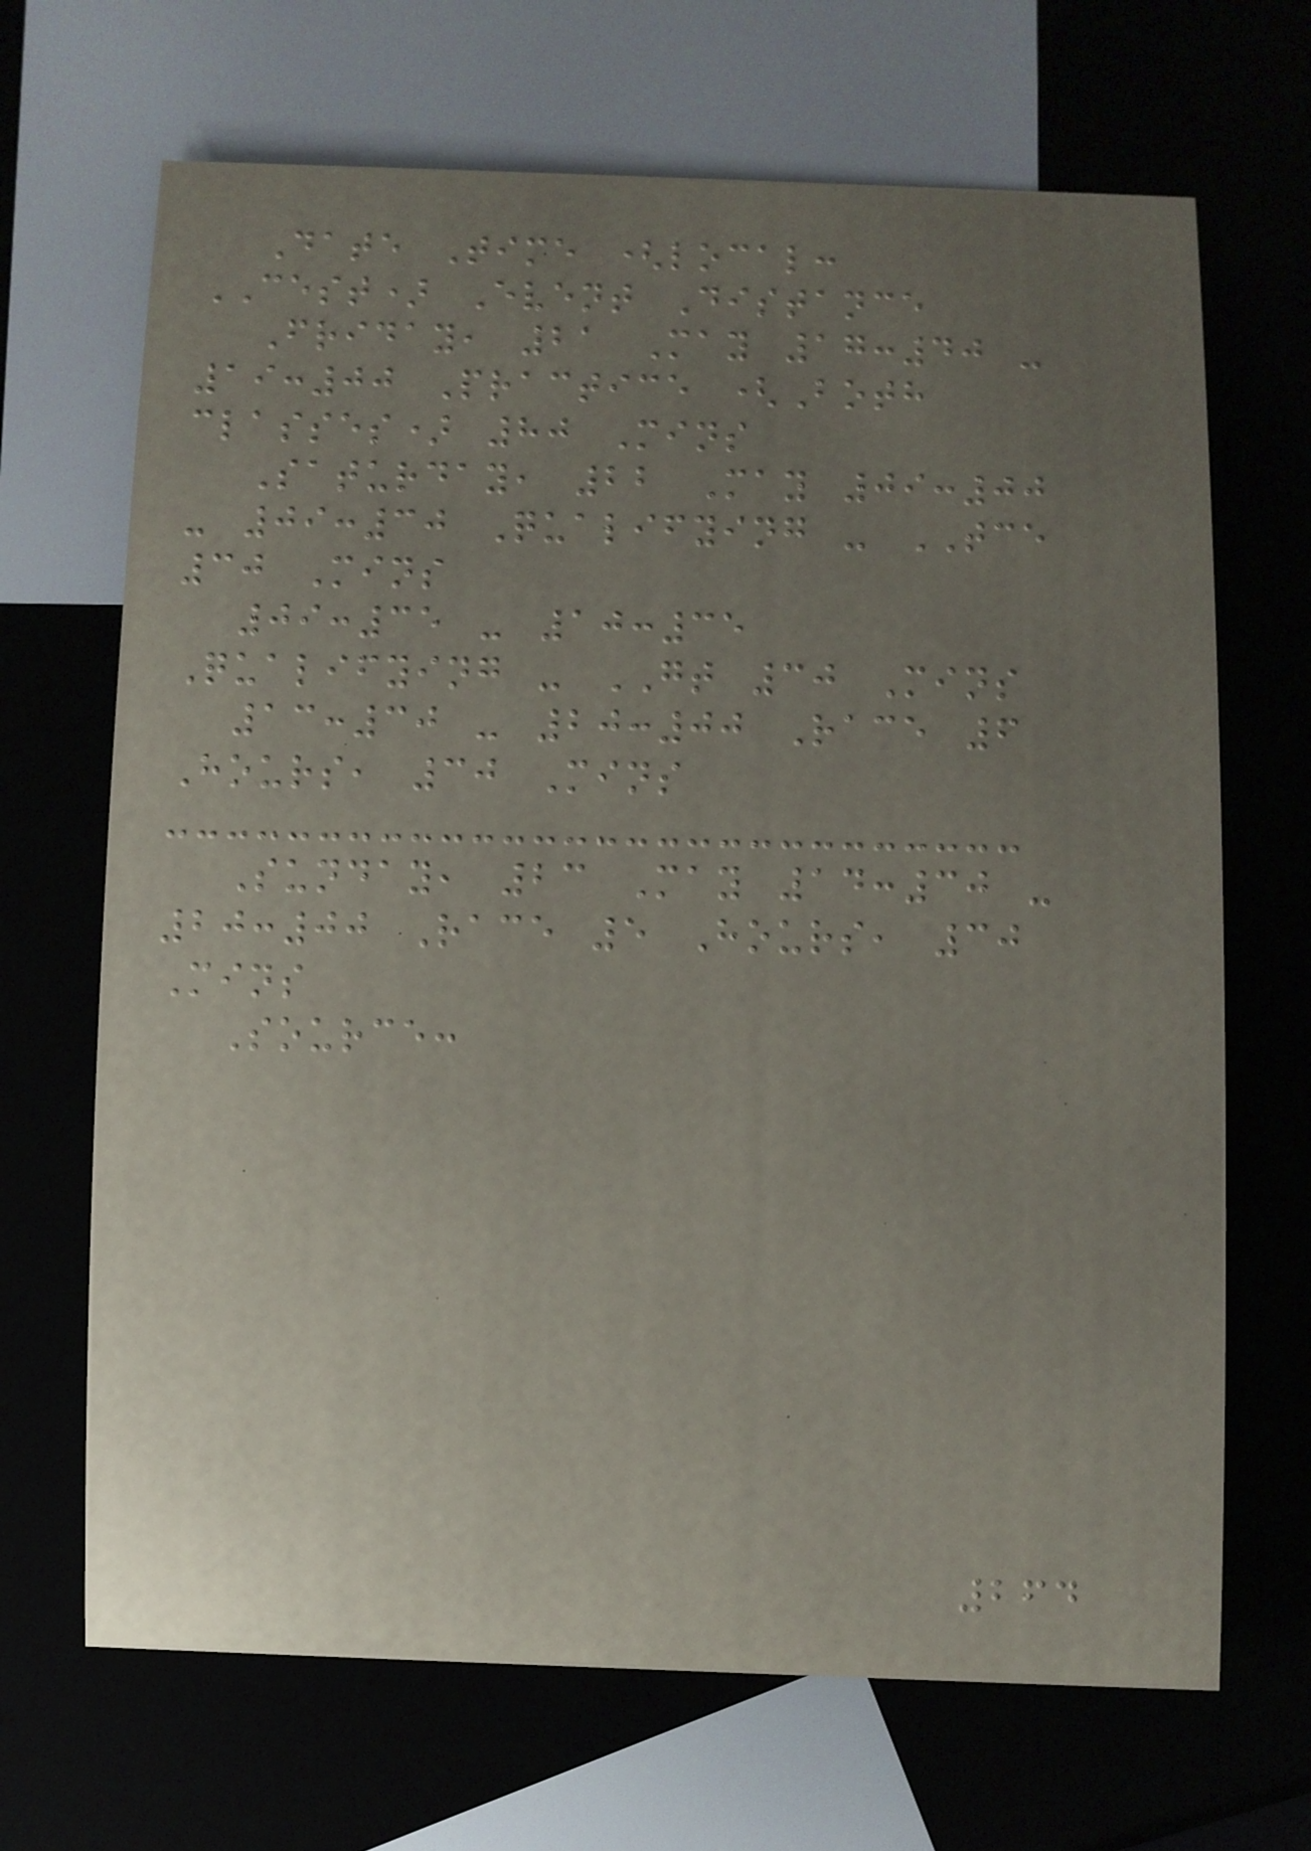Date Time (local:
CEST) Event Distance
Friday, 21 May 17:40 -
19:00 Practice (Both
classes) 80 Mins
Saturday, 22 May 09:00
- 09:30 Qualifying - TCE
30 Mins
09:35 - 10:35
Qualifying - GT 30 Mins
13:30 - 20:00 Race 6
Hours, 30 Mins
Sunday, 23 May 14:30 -
20:00 Race 5 Hours, 30
Mins
Source:
264
